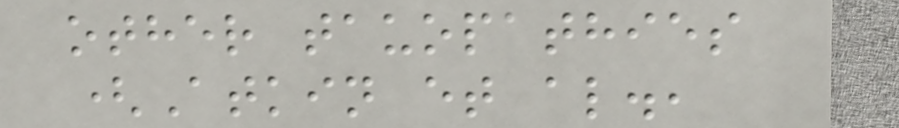other tauopathies
(Atkin et al.,
